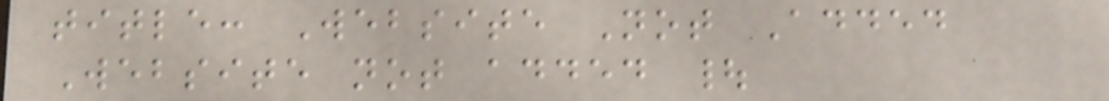title: Website Not Added
Website not added |
